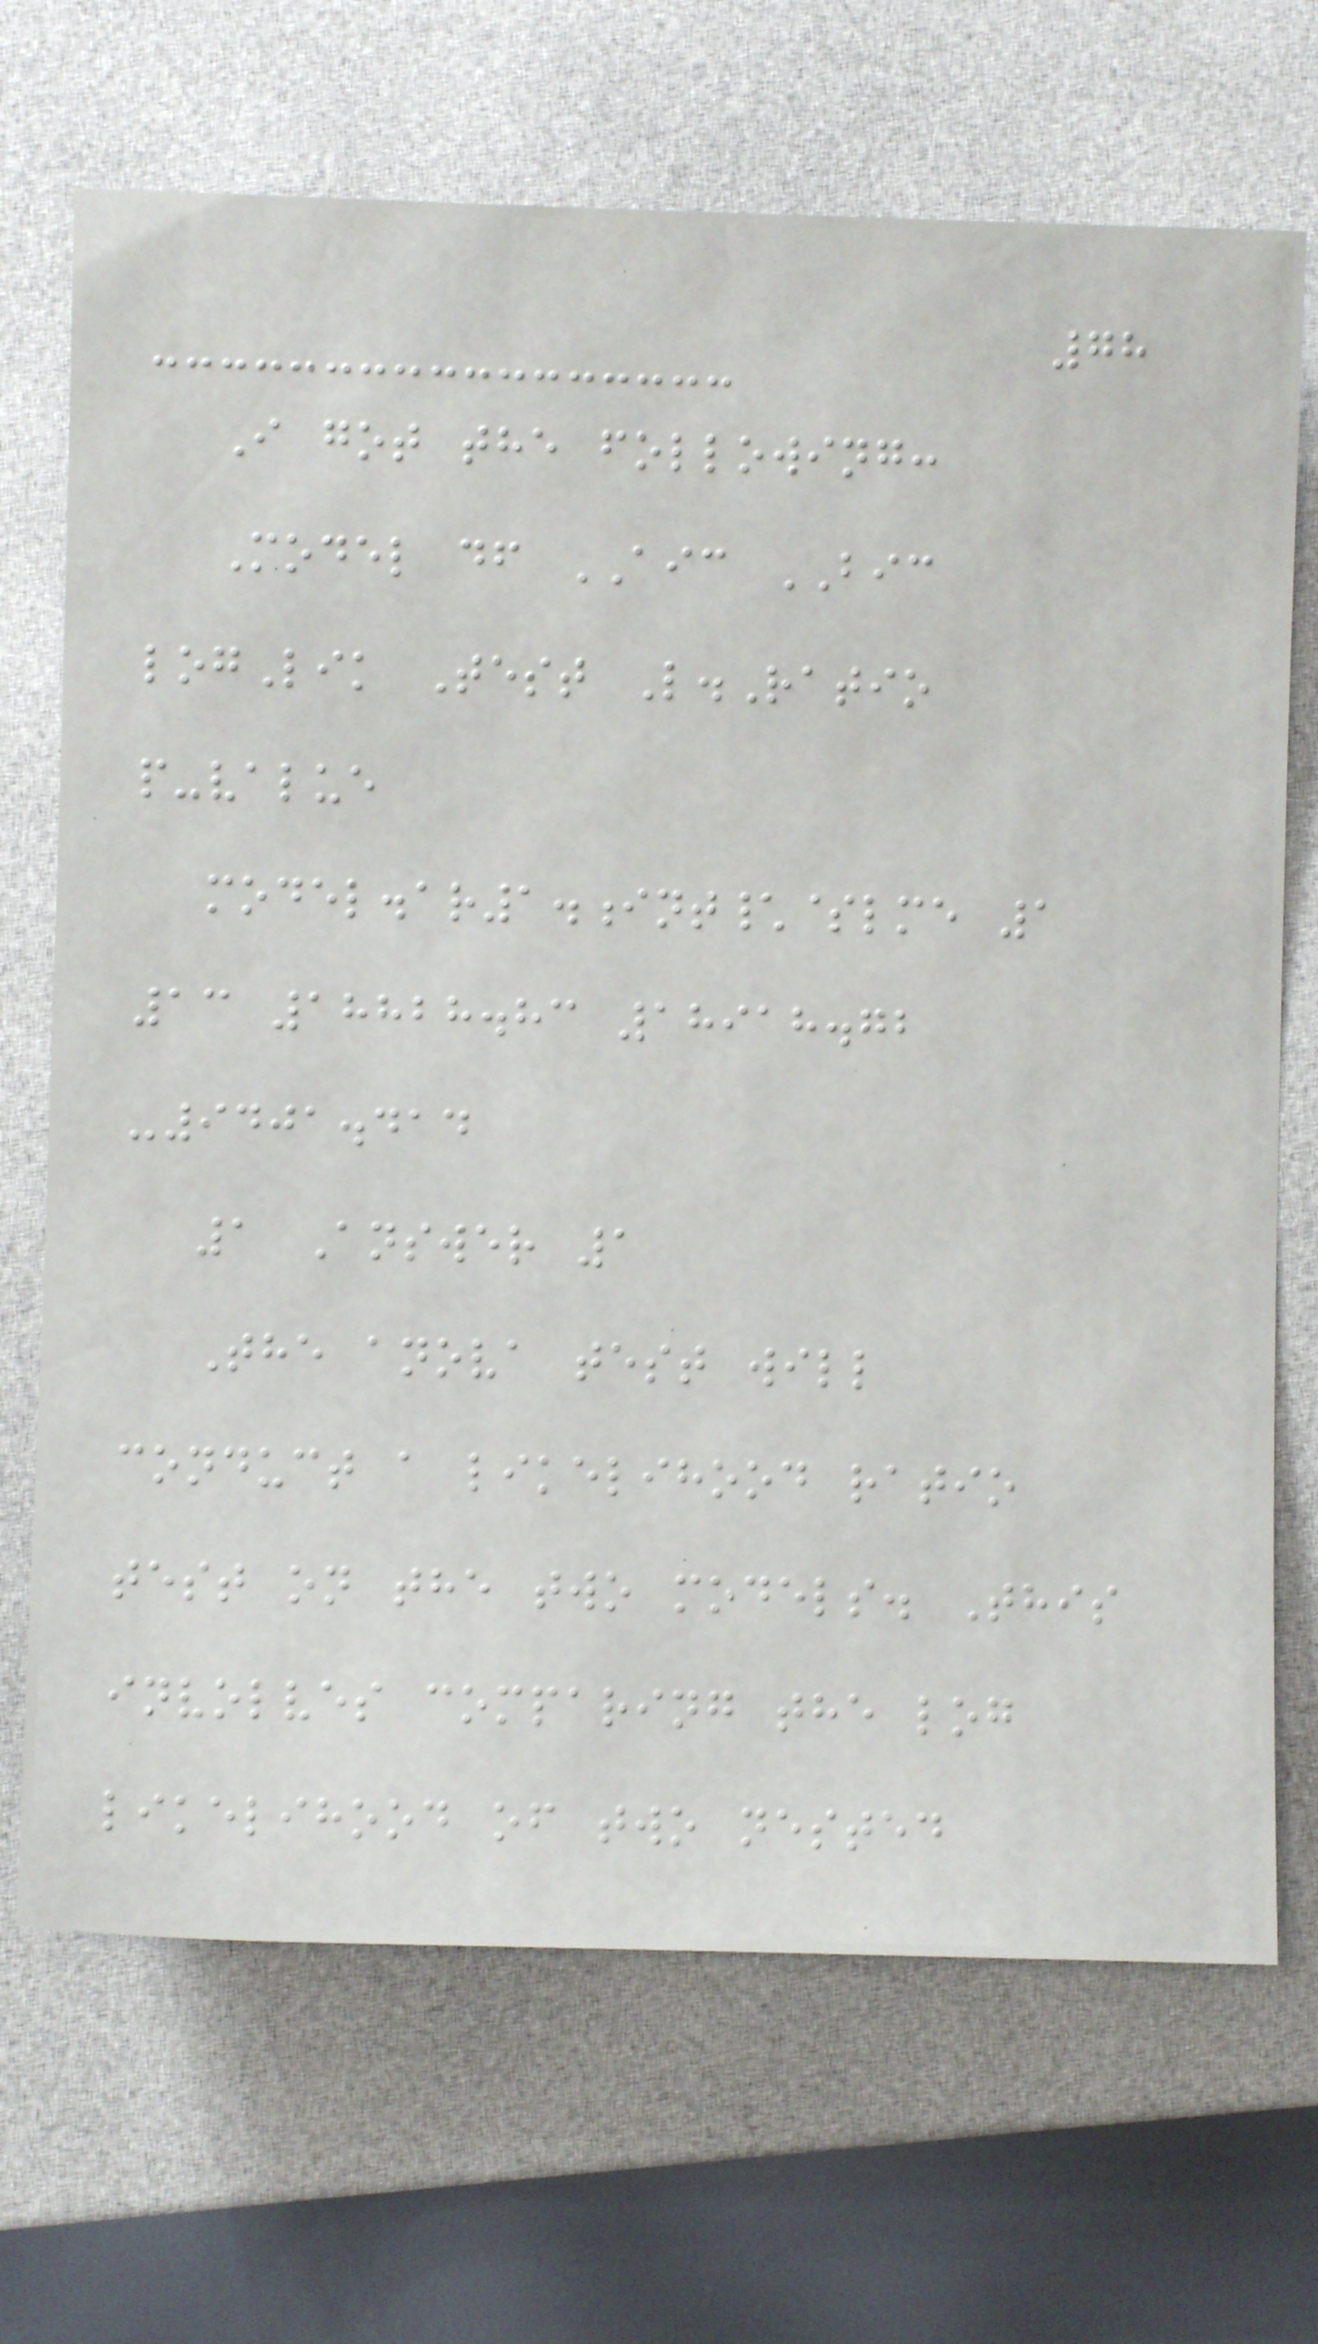78
I got the following:
Model df AIC BIC
logLik Test L.Ratio
p-value
model.ar1.int\$lme 1
13 18828.83 18918.72
-9401.414
1 Answer 1
The anova test will
conduct a likelihood ratio
test on the two models. This
involves comparing the log
likelihood of two nested
